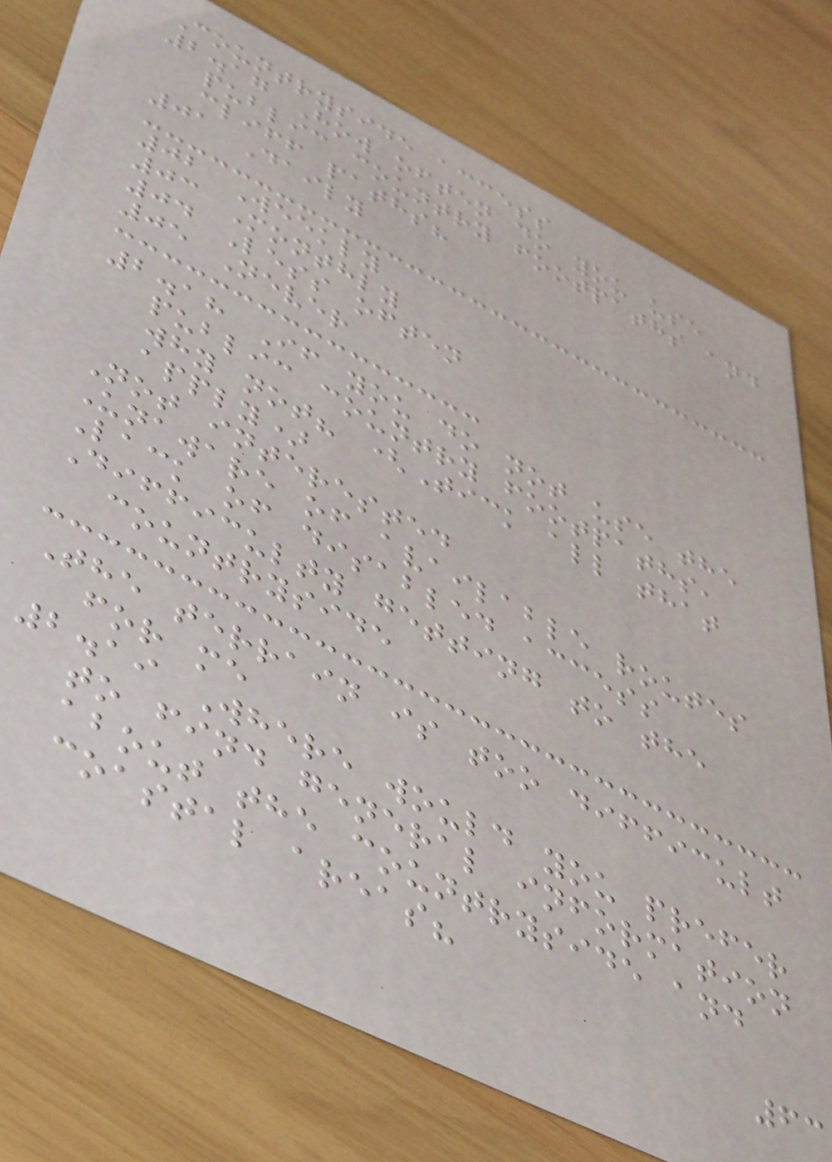Countryside access
2.17 How often do you use
public country footpaths and
cliff paths?
01 Daily
02 Weekly
03 Monthly
04 Less often
05 Never
2.18 If you do not use the
public country footpaths,
why not? (Tick all that
apply)
Not interested
Unaware of available routes
Lack of disabled access
Difficulty getting to the
countryside
The terrain is too difficult
for me
2.19 Where would you prefer
to find general information
about the countryside and
coastal areas?
63
